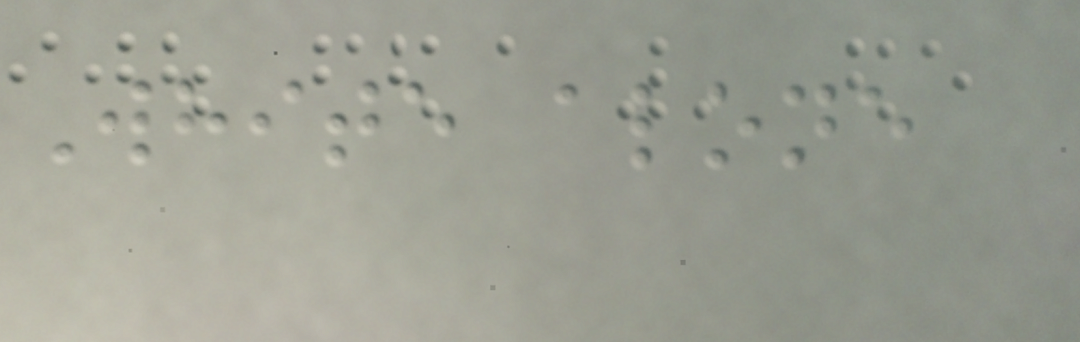White alone
